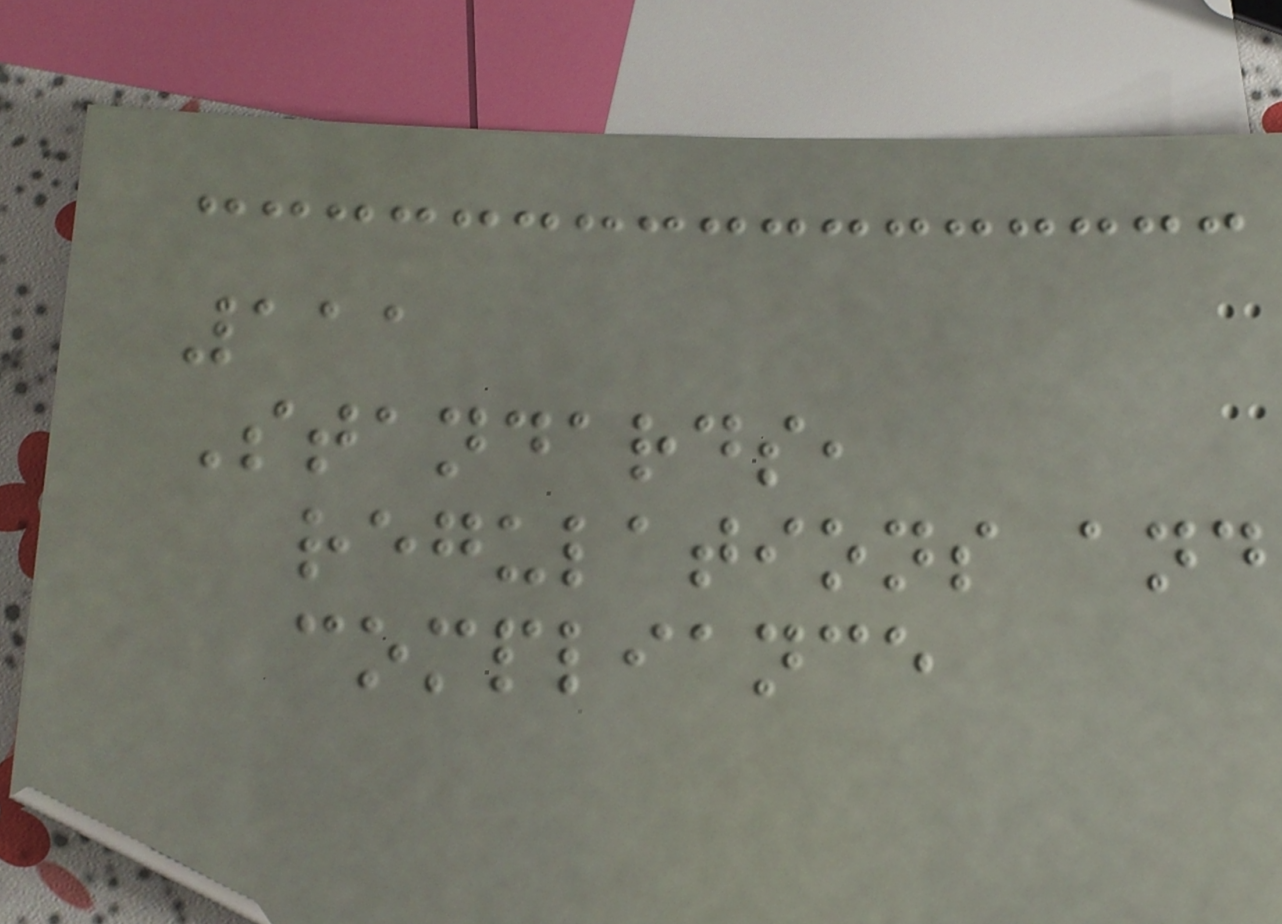111
Standards,
regulations and
compliance
